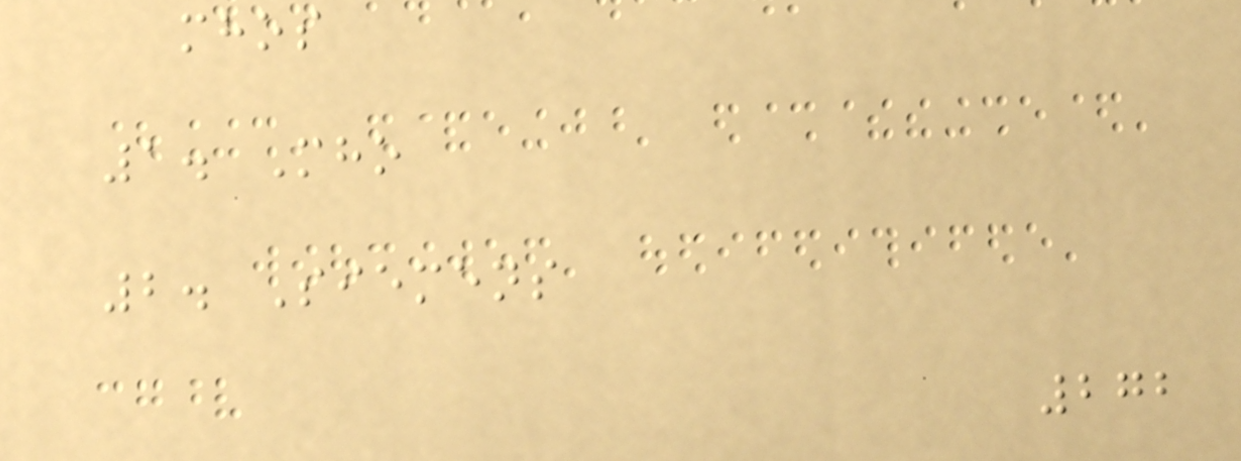mhos
1. Mho
2. Siemens
272
